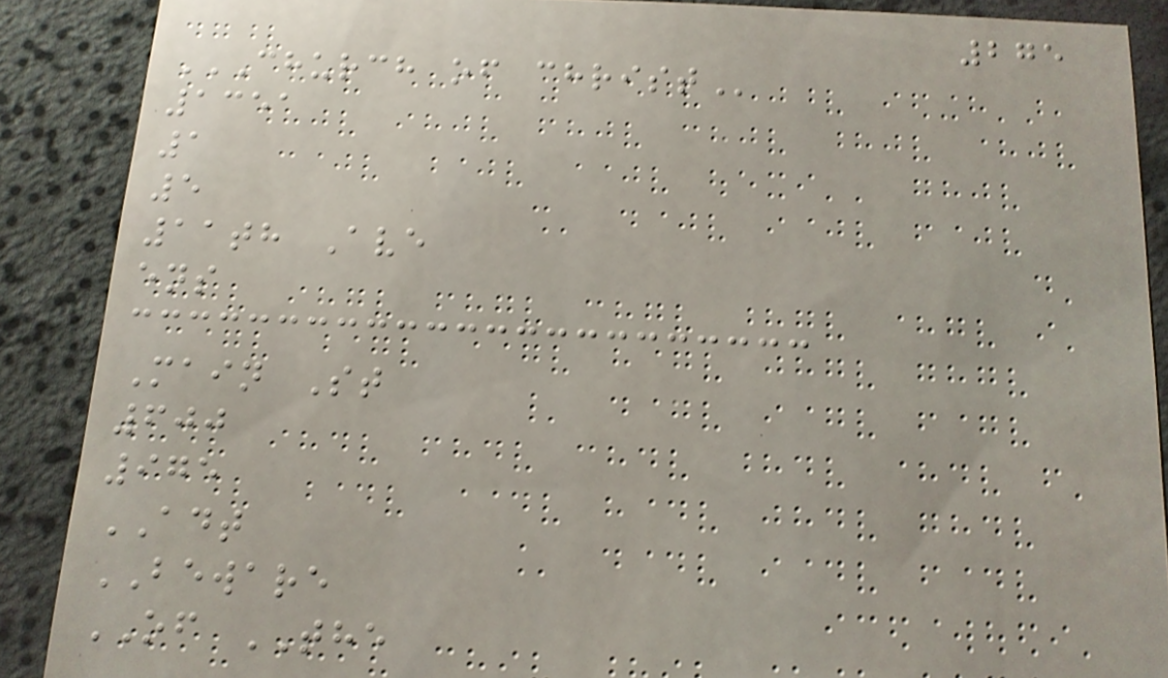275
CHURCH OF CHRIST
1351
1
5
11th Ave
ens
Main St
600
975
ADT
BEWARE
OF THE
